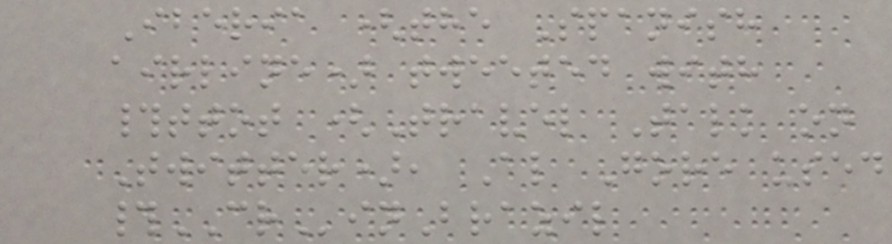Iberia (the Spanish
airline) tweeted with
#ttot (Travel Talk on
Twitter), Al Gore used
#CRinBrazil
